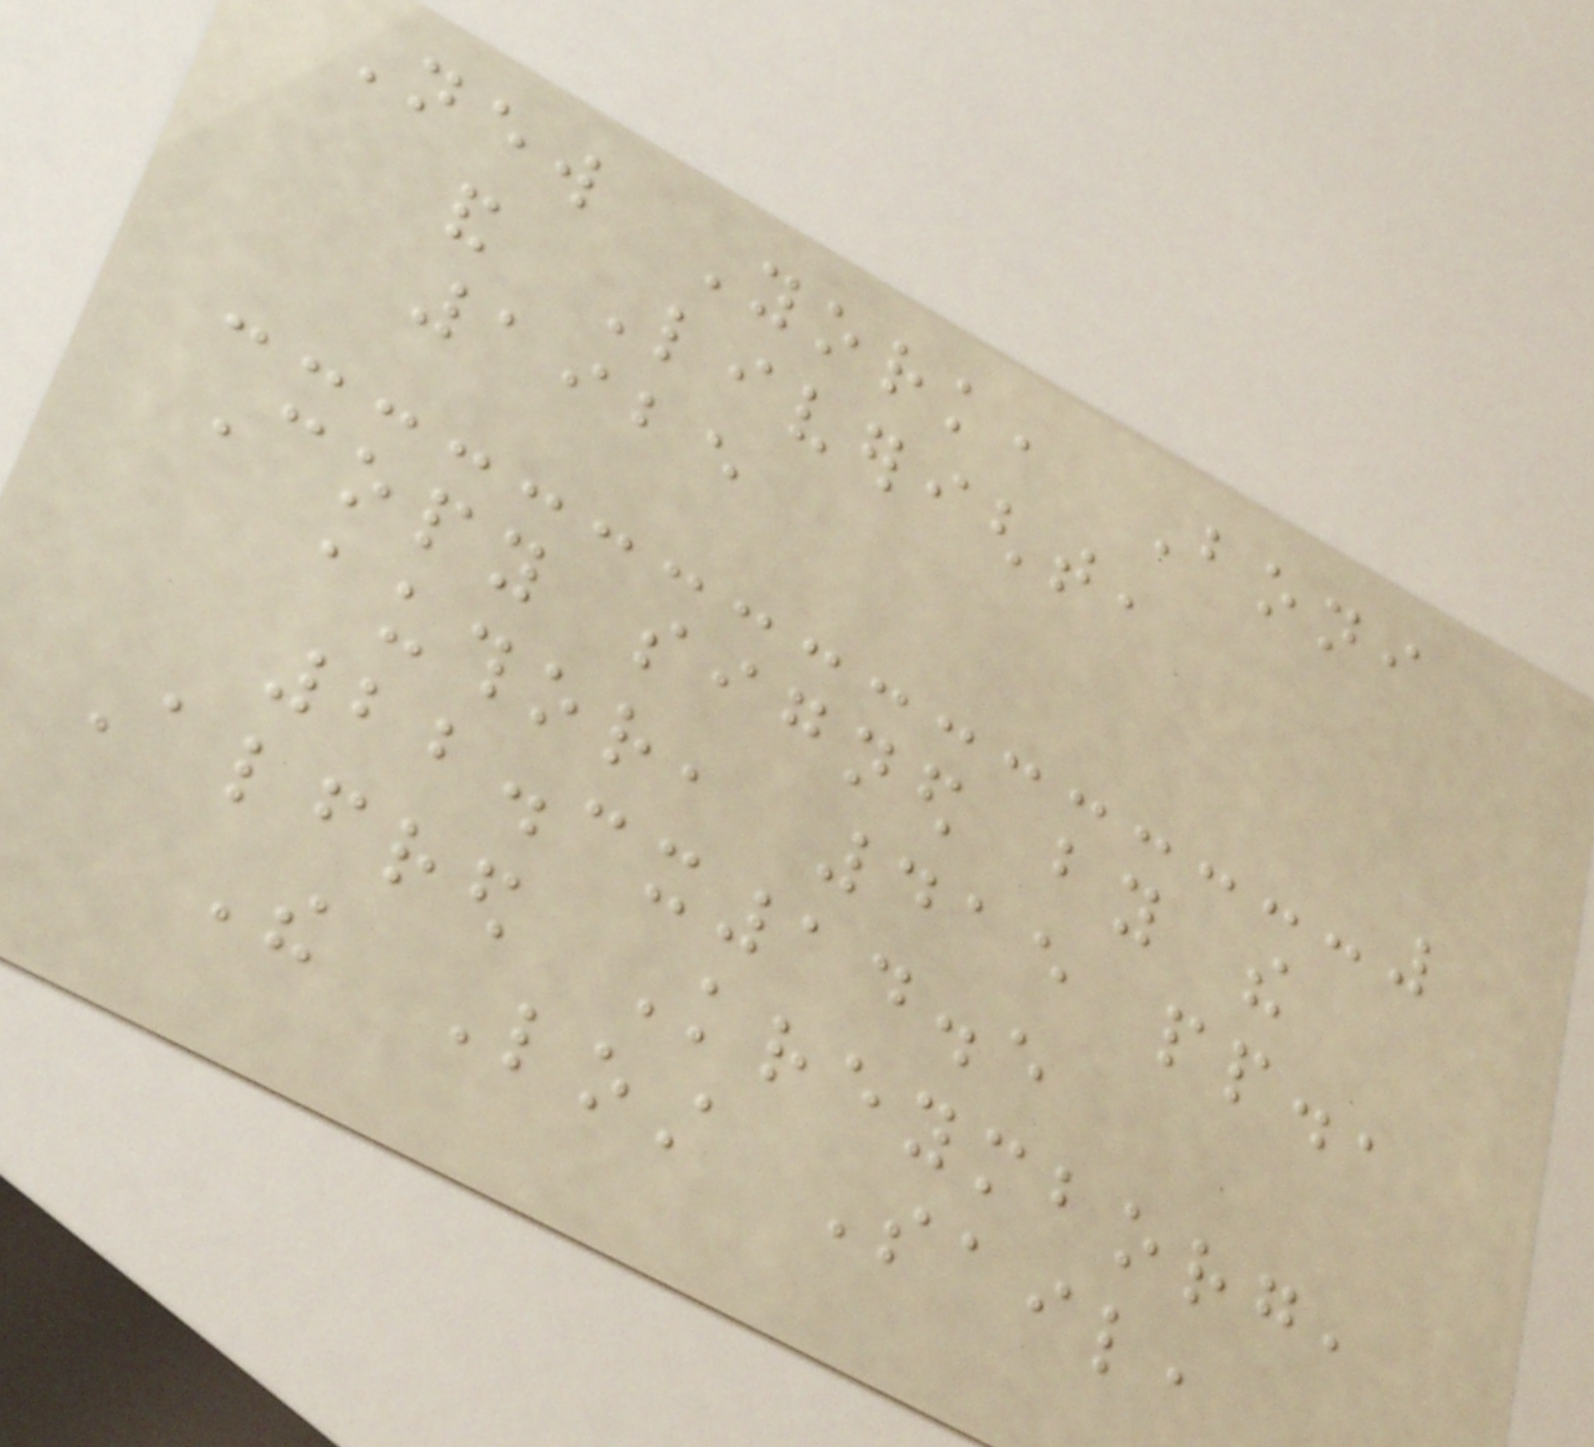New York, Boni
and Liveright,
1925
Copy signed by the
author, 415 pp.,
22.3x14.5
Alfred Kreymborg,
The Lost Sail,
